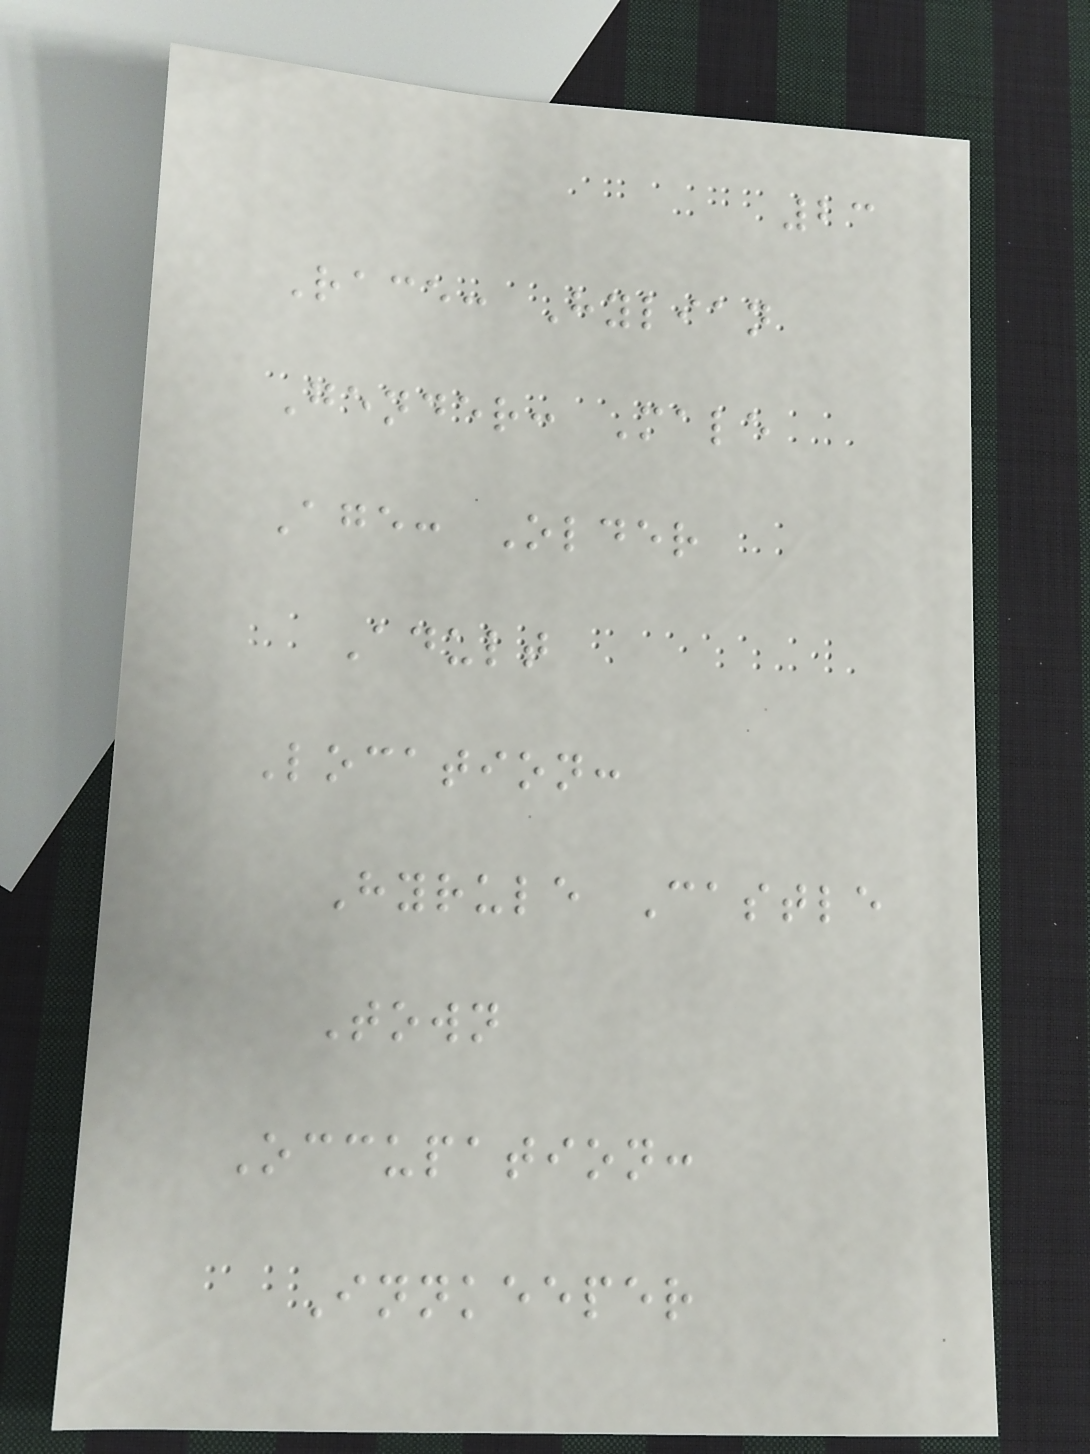23
Race: Hylian
Gender: Male
Age: Older
Adult
Location:
Hyrule Castle
Town
Occupation:
Innkeeper
